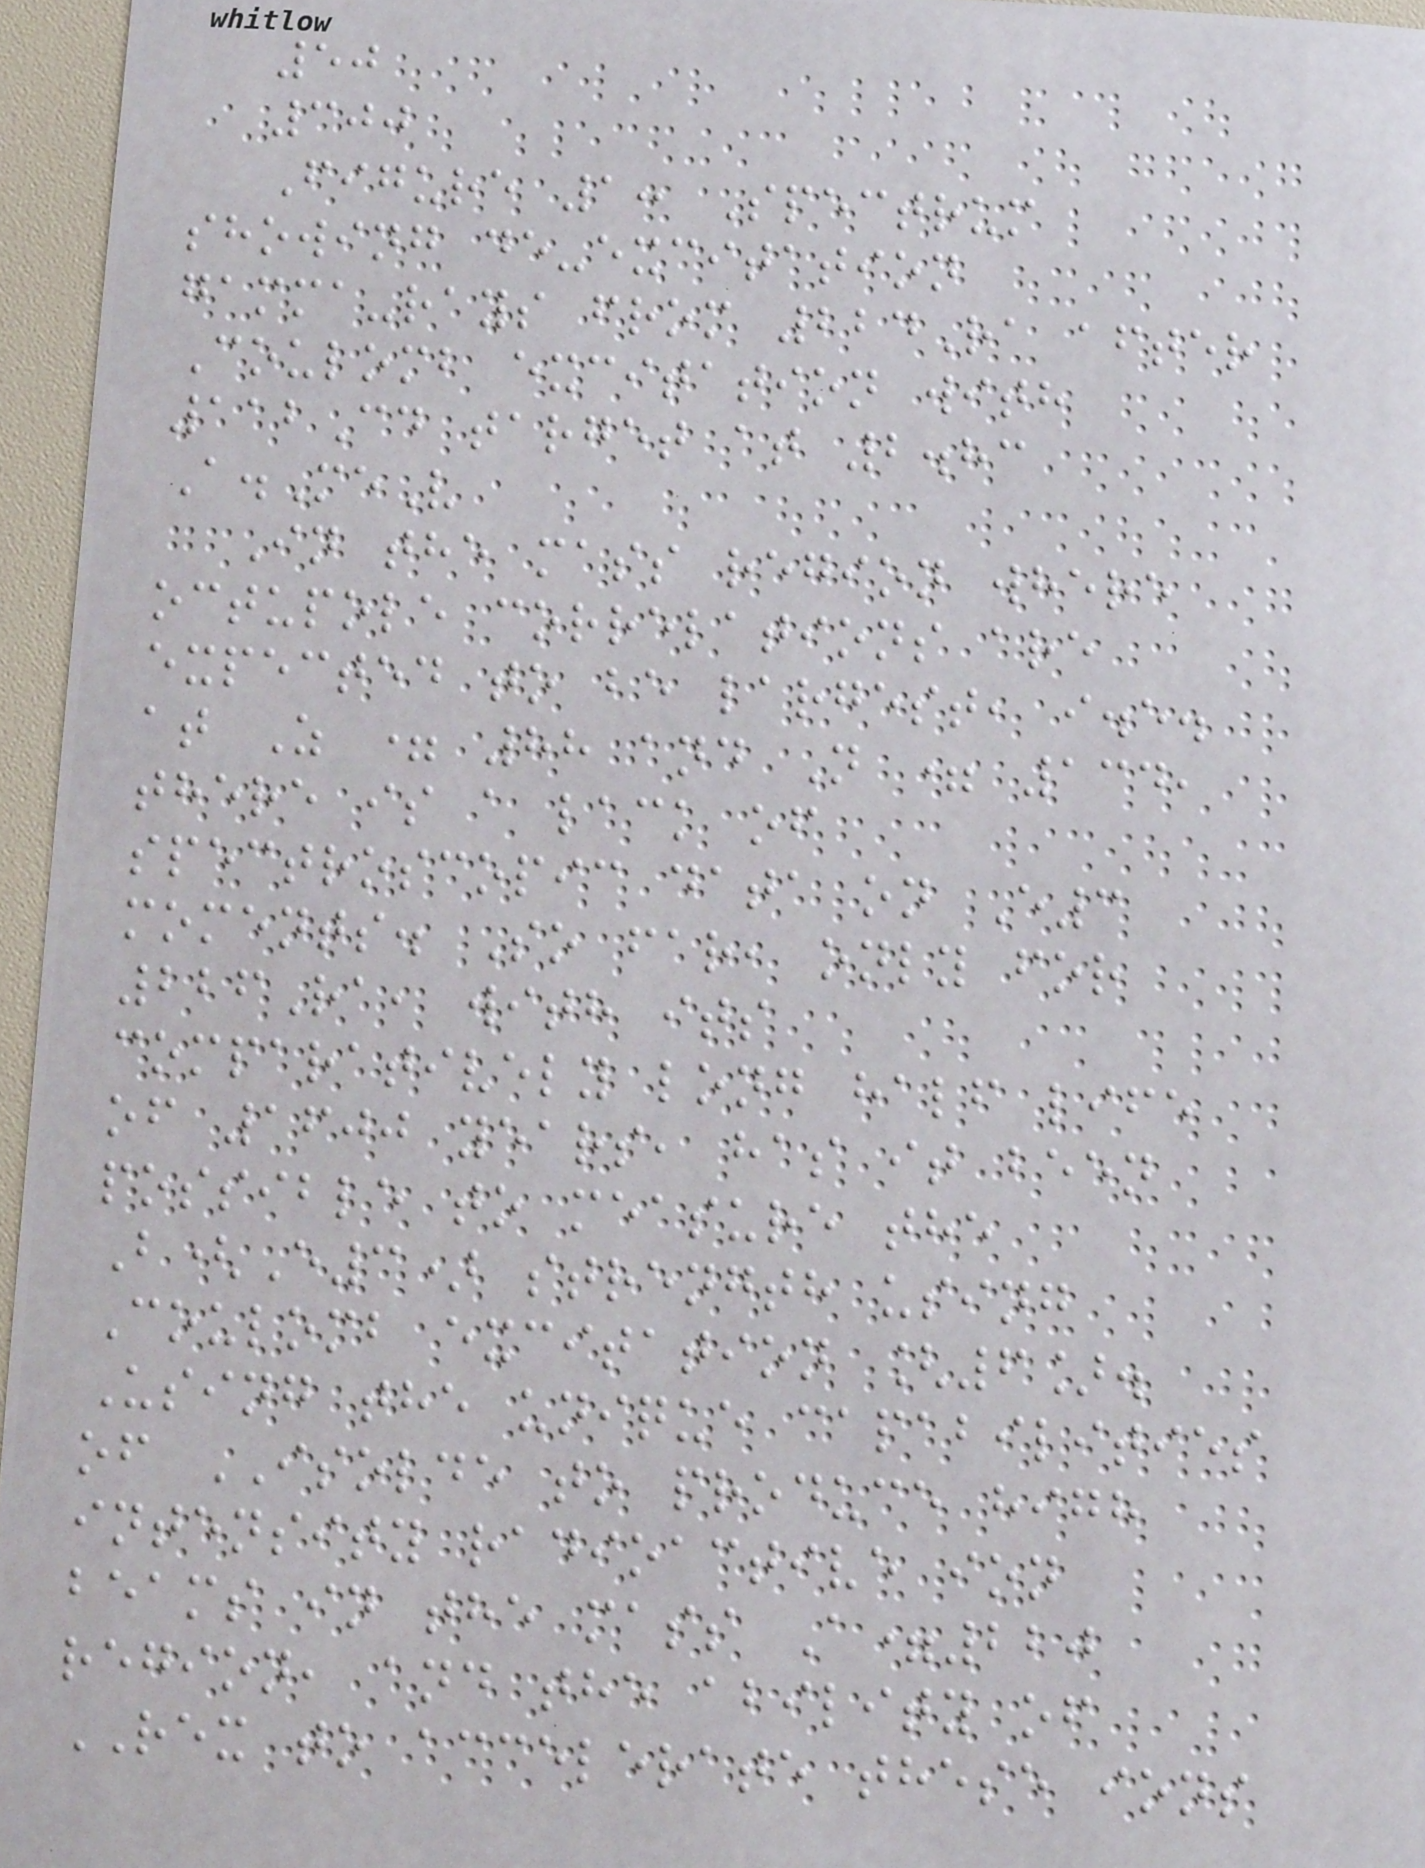50
300
Figure 1: Spectrum
showing de-excitation
gamma-rays from 224Ra after
Coulomb excitation with
112Cd target at 2.83
A.MeV
In the mass region where
octupole correlations are
expected to be largest, i.e.
at Z = 88 and N = 134,
there is a lack of
spectroscopic data on E3
moments. So far, only for
226Ra, with its
comparatively long half life
of 1600 years, has it been
possible to measure the
B(E3) strength using
Coulomb excitation [6].
Using the unique capabilities
of ISOLDE to produce high
intensity radioactive ion
beams in the mass A=220
region, and the ability of
REX to accelerate these ions
